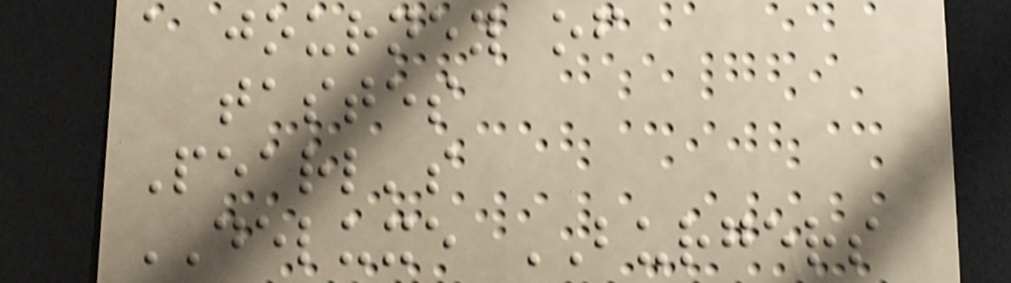a journey of
tastes
Pearl's
DELUXE BURGERS
